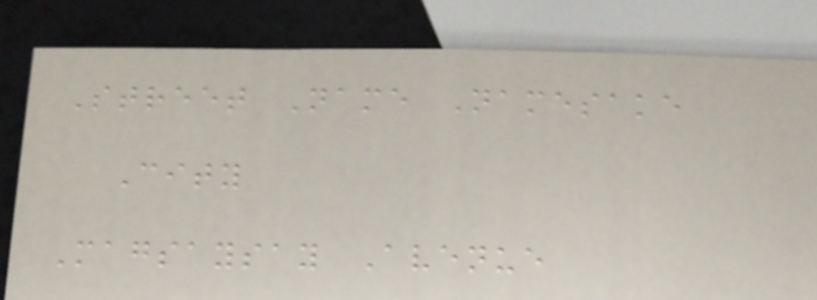Street Name Namesake
City
Magsaysay Avenue
